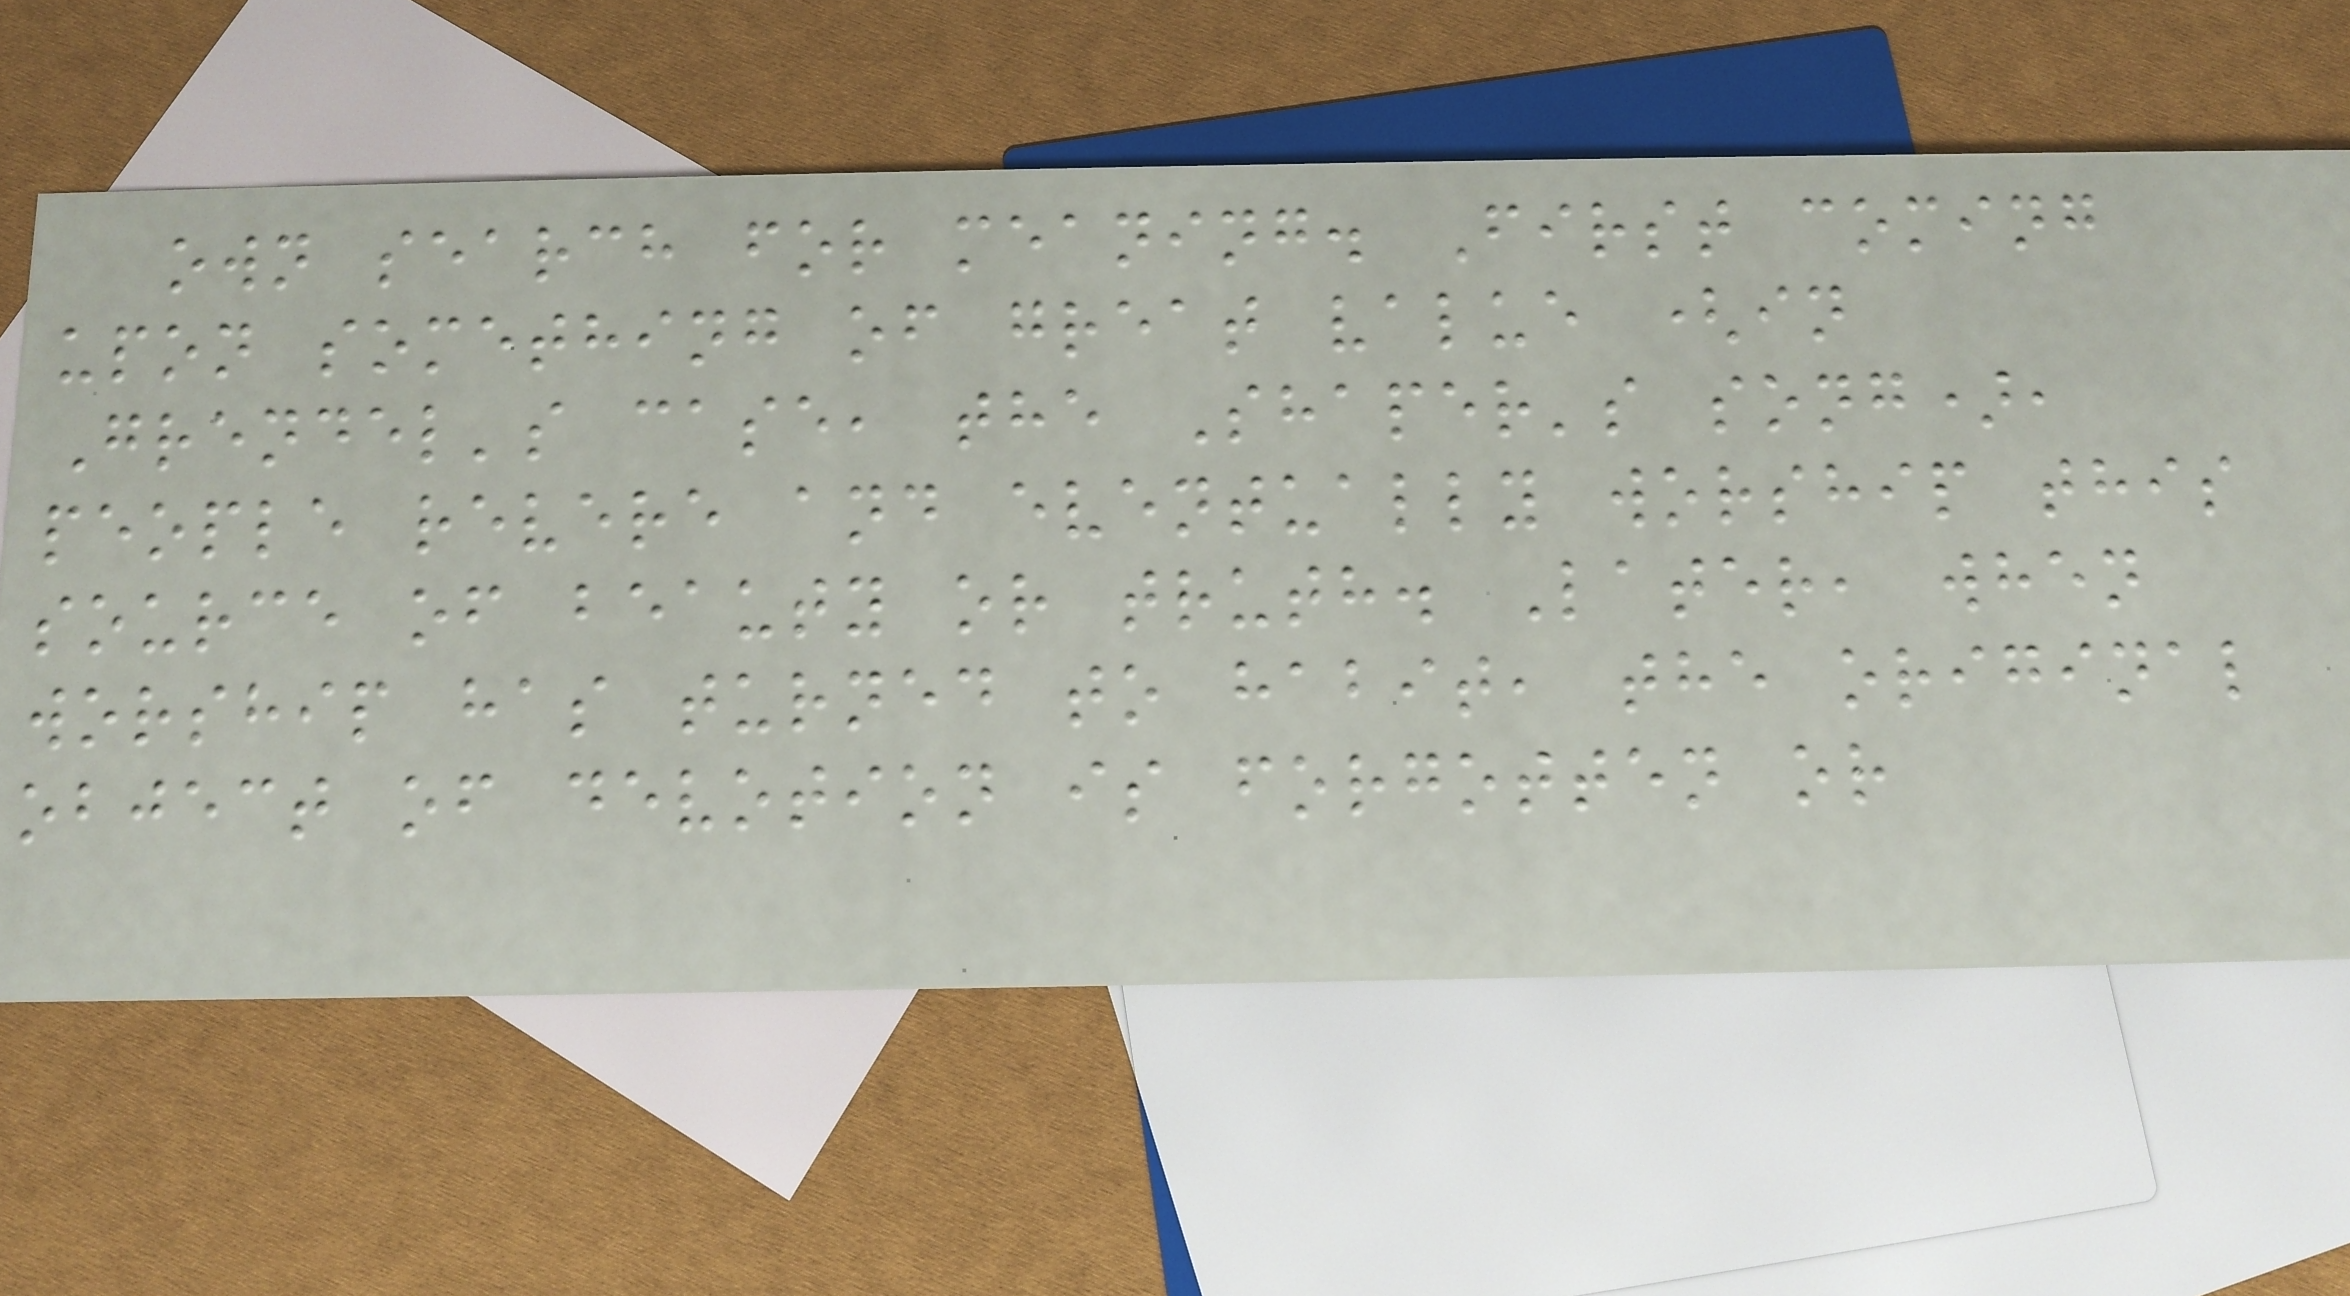own search for meaning. First coming
upon something of great value (in
Grendel's case, the Shaper's song),
people revere and eventually worship this
source of beauty or truth. Later, when
worship has turned to habit, the original
object of devotion is forgotten or
